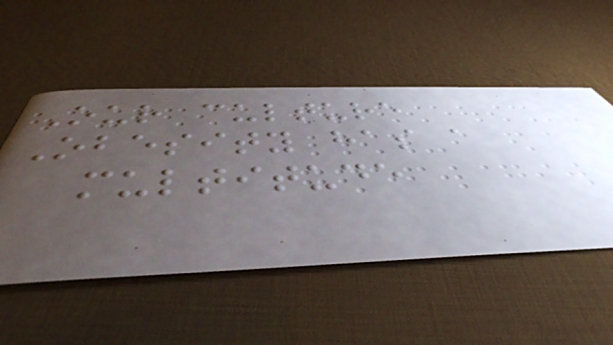Our culture
Obesity has a
multitude
